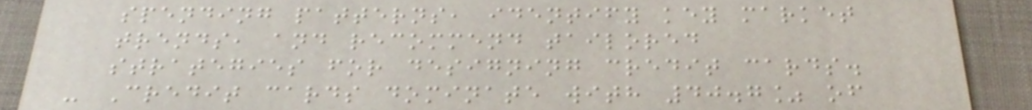spending patterns, identify key market
trends, and recommend tailored
strategies for designing credit cards.
- Credit cards dominate with 40.7% of
